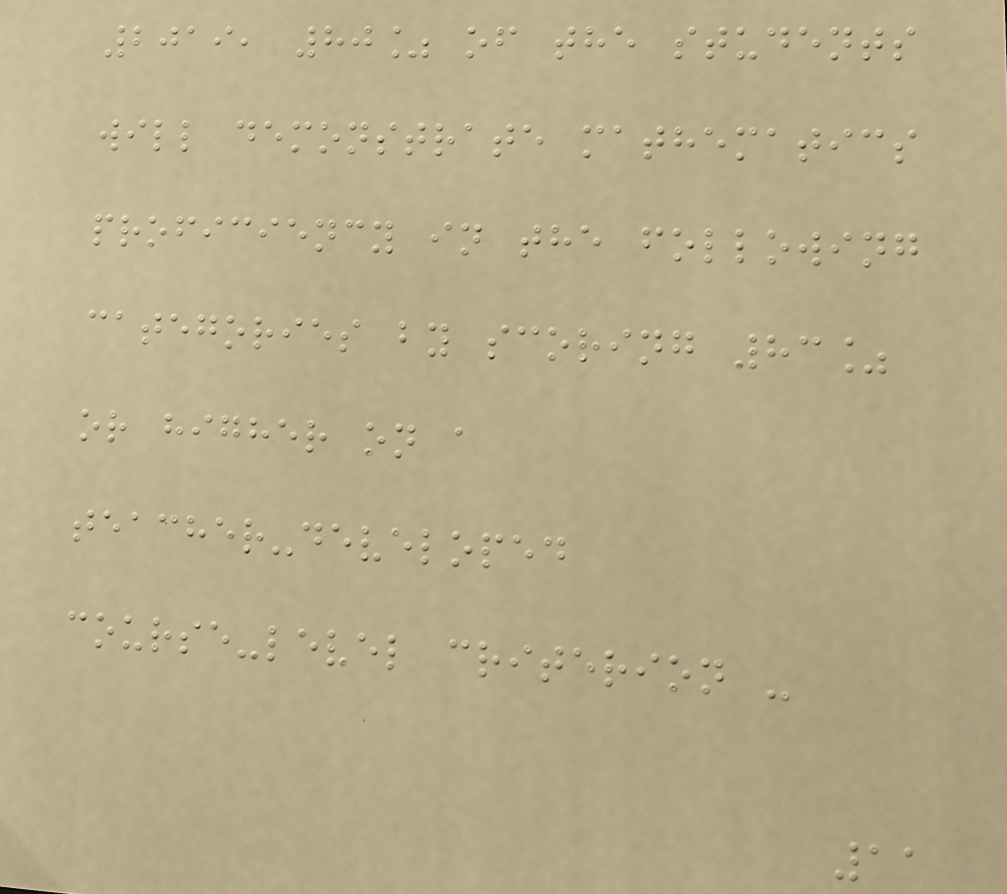2019, 80% of the students
will demonstrate mathematics
proficiency in the following
categories by scoring 83%
or higher on a
teacher-developed
course-level criterion -
11
